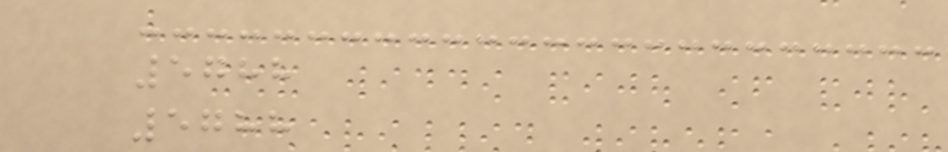5788
5788
